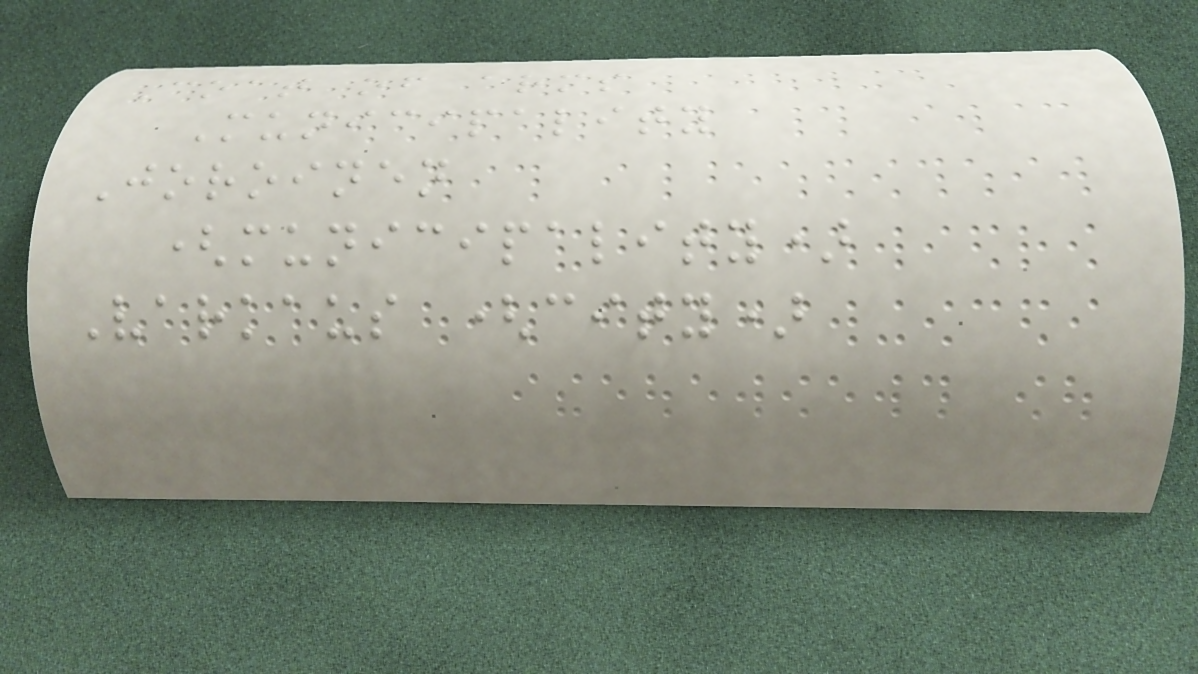Coat of arms
Municipality
Joroinen
(municipality)
Varkaus (city)
